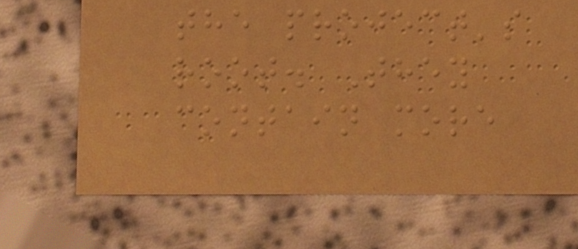the project's
root. They
contain more
